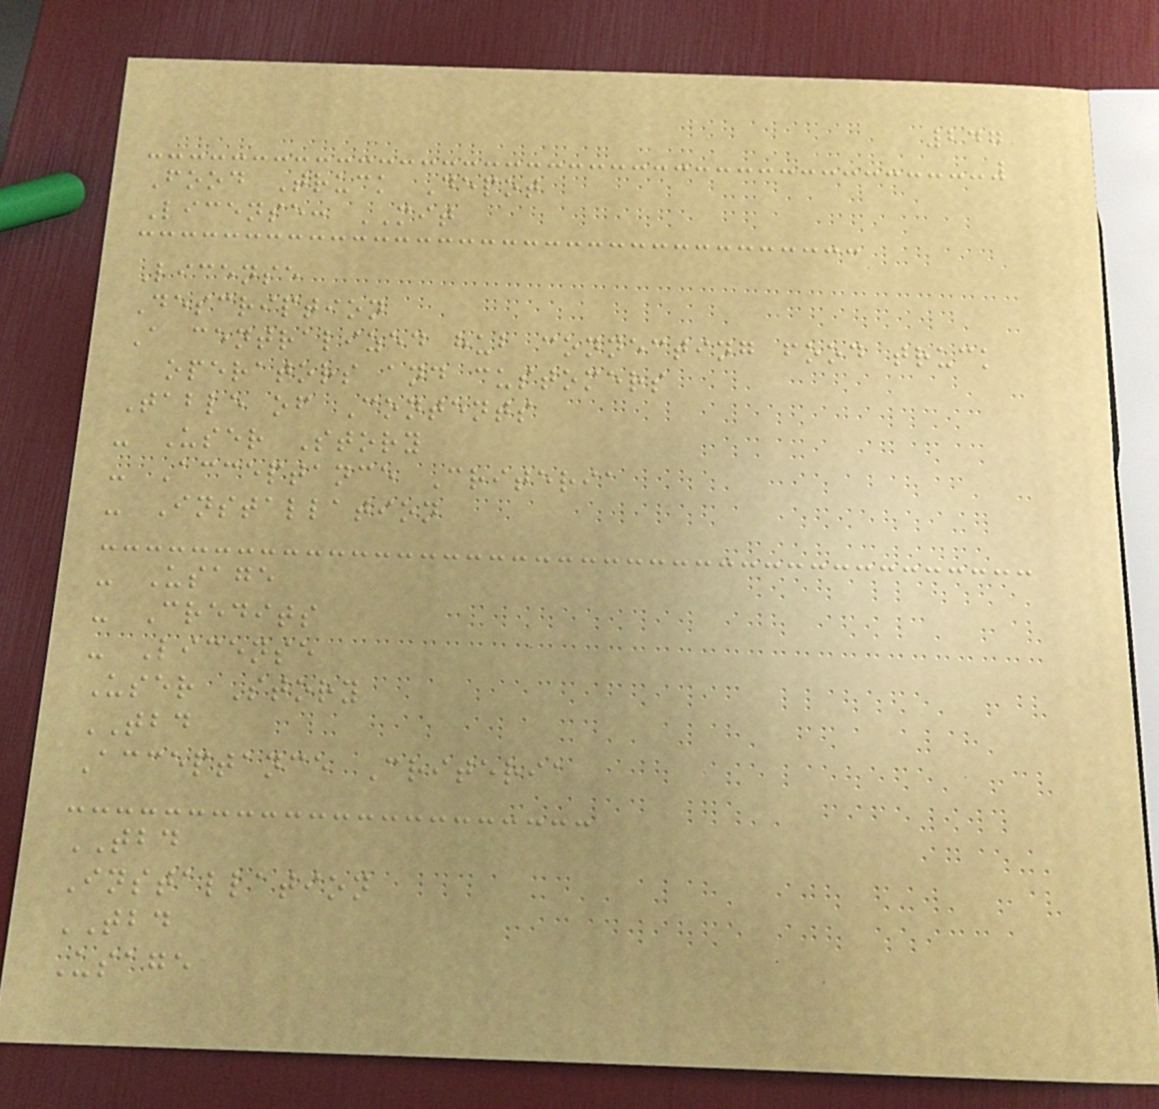247
Food Truck Depot
License: MIT
License
Description
A centralized hub connecting food truck
operators and customers
Table of Contents
- User Story
- Acceptance Criteria
- Installation
- Usage
- Credits
- License
User Story
TBD
Acceptance Criteria
TBD
Installation
TBD
Usage
